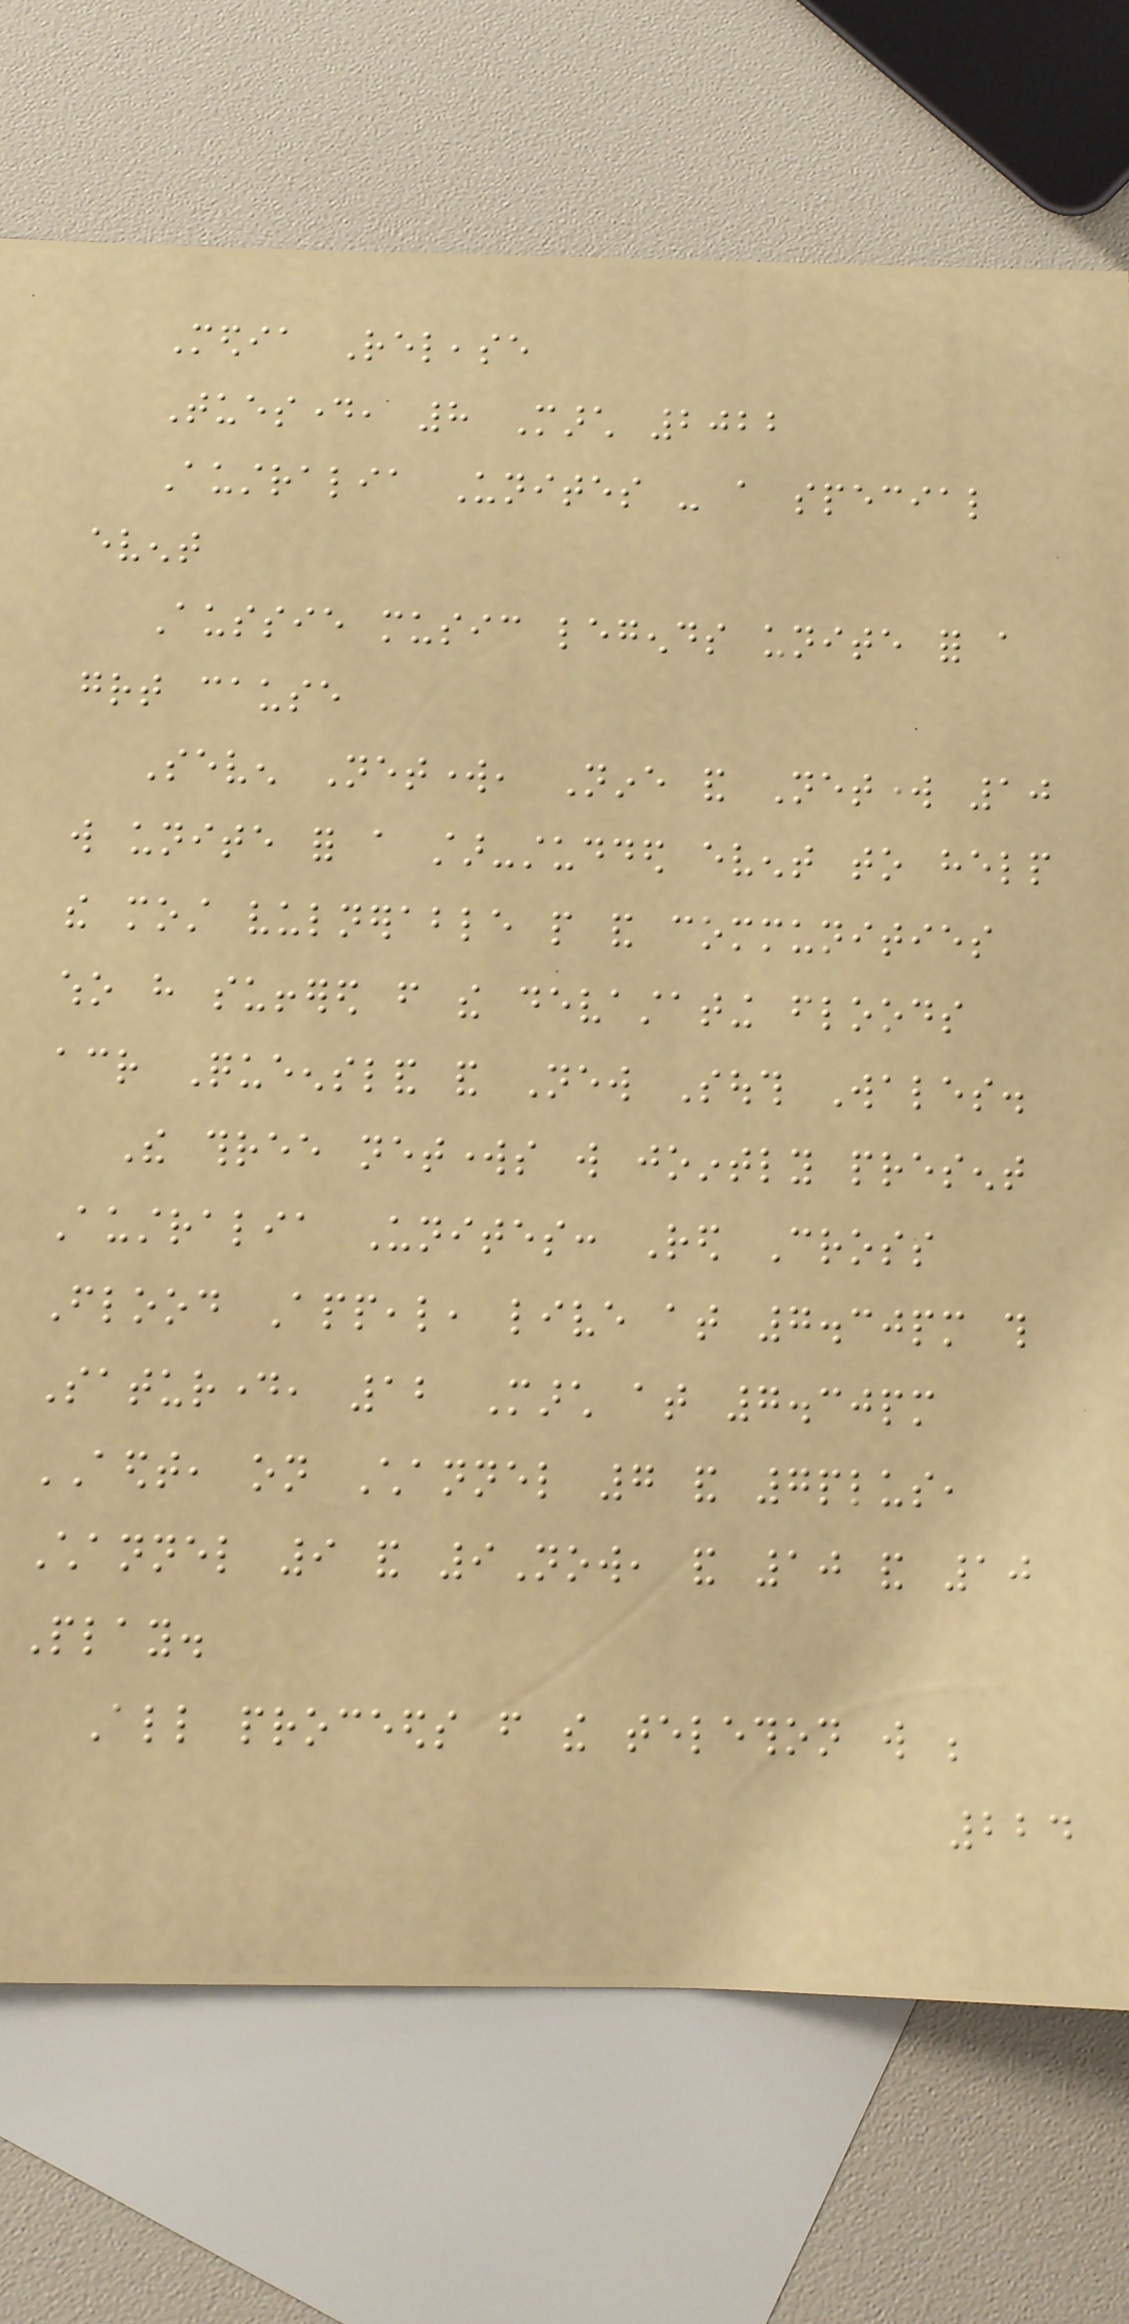Media Release
Tuesday, 8 March 2022
Australia Unites - a special
event
Aussie music legends unite for a
great cause
Seven Network, Nine and Network 10
will unite for a star-studded event to help
the most vulnerable people and communities
who have suffered from the devastating floods
across Queensland and New South Wales.
The three networks will jointly present
Australia Unites: Red Cross
Flood Appeal, live at 7.30pm this
Saturday, 12 March at 7.30pm
AEDT, on Channel 7 and 7plus,
Channel 9 and 9Now, and 10 and 10
Play.
All proceeds from the telethon will be
224
